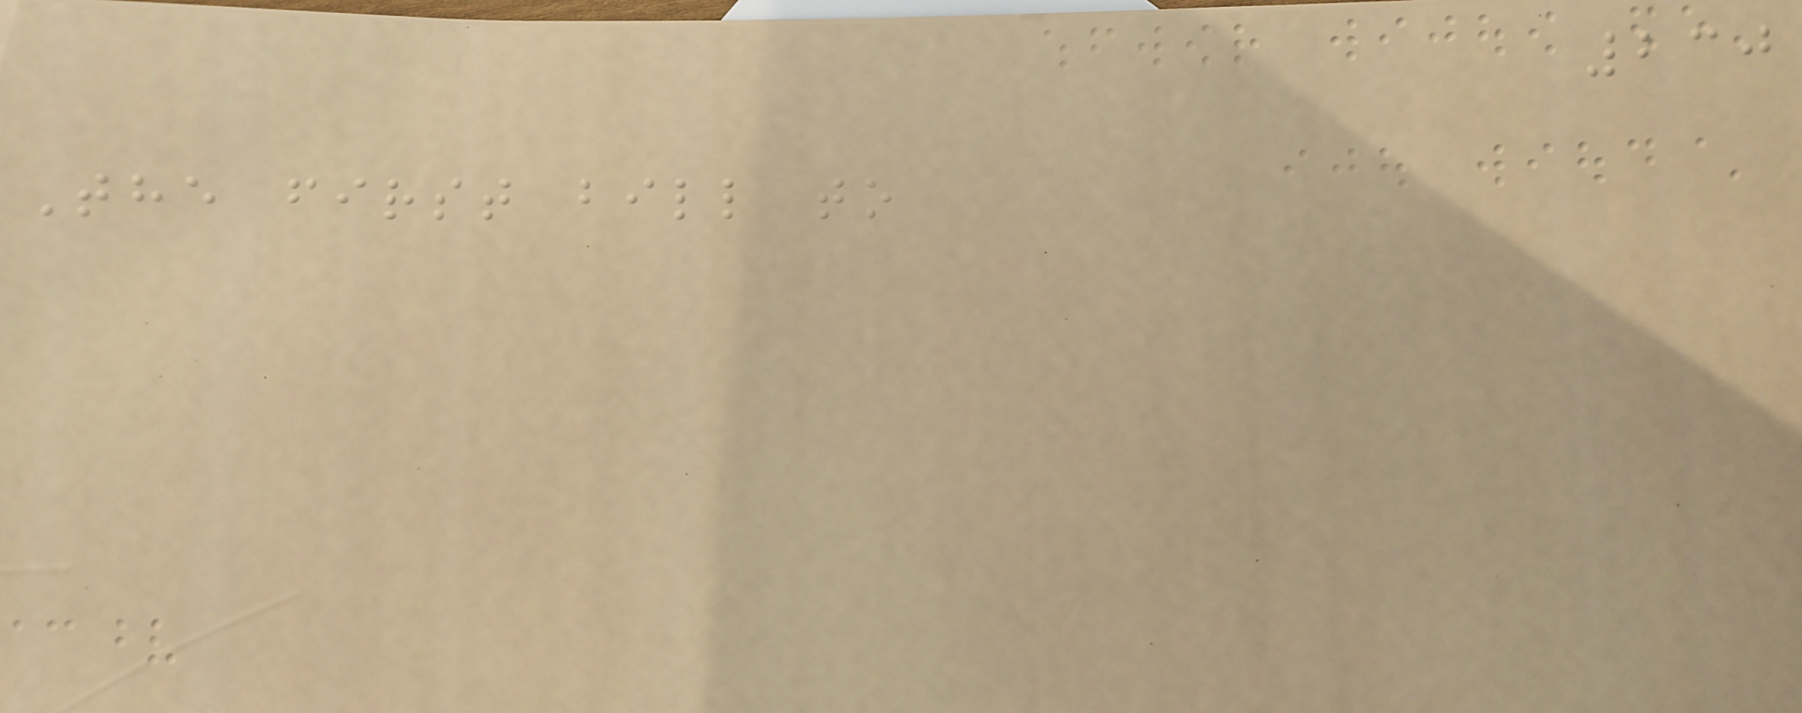230
The first bill to
